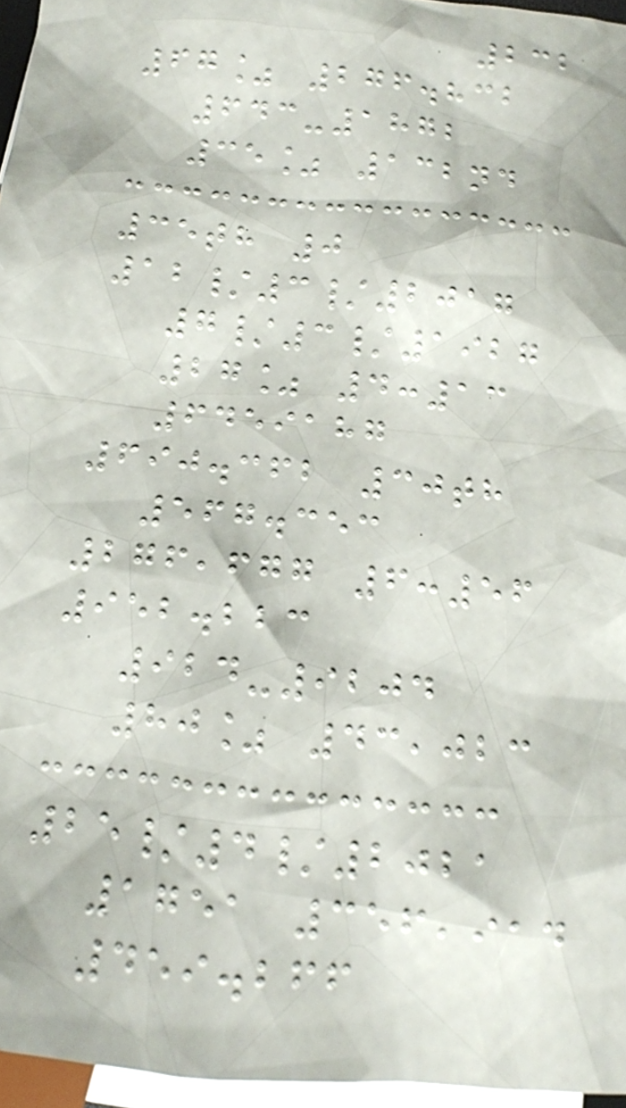232
67% 276.832
643-1872
35% 132nd
35th 0
12/3/2017
7/3/1927
27% 4:13
6459187
690.362 30th
567.353
276,677 6:56
952.223
924-9204
80% 43,023
25/4/2021
1751 356,914
459.266
